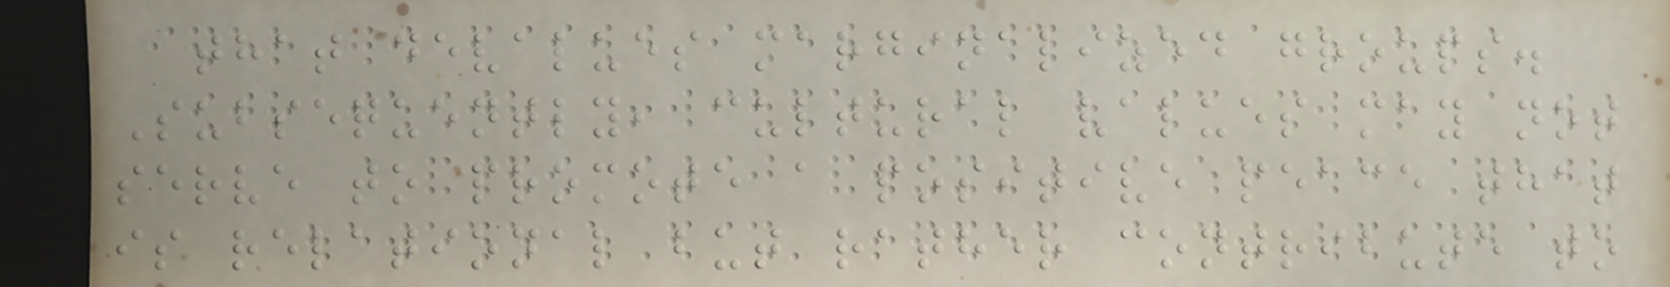that devalues marginalized groups.
Subsequently, cultural values may not
serve to promote a positive peace that
is relational but rather contribute to
